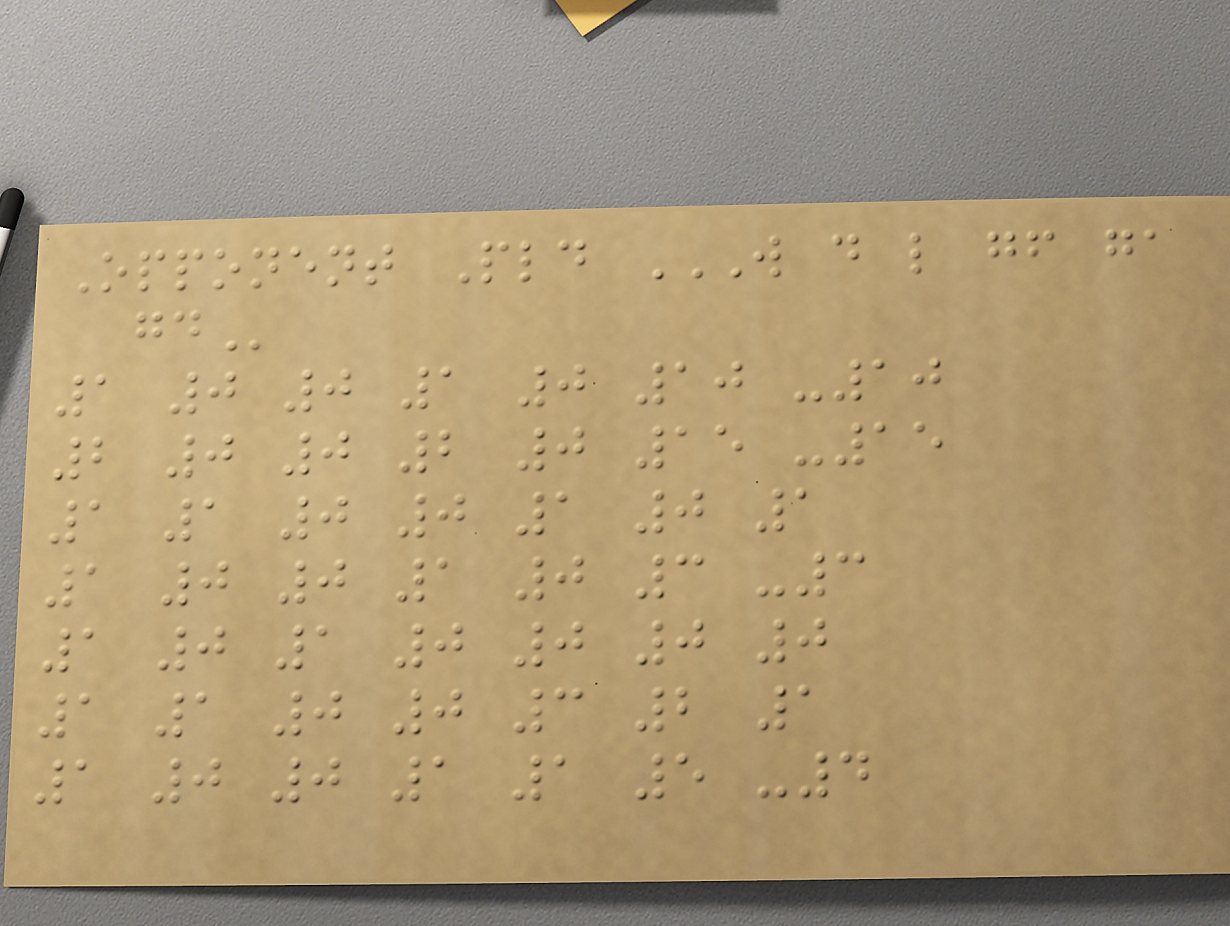Opponent Pld W D L GF GA
GD
1 0 0 1 0 10 -10
2 0 0 2 0 15 -15
1 1 0 0 1 0 1
1 0 0 1 0 3 -3
1 0 1 0 0 0 0
1 1 0 0 3 2 1
1 0 0 1 1 5 -4
